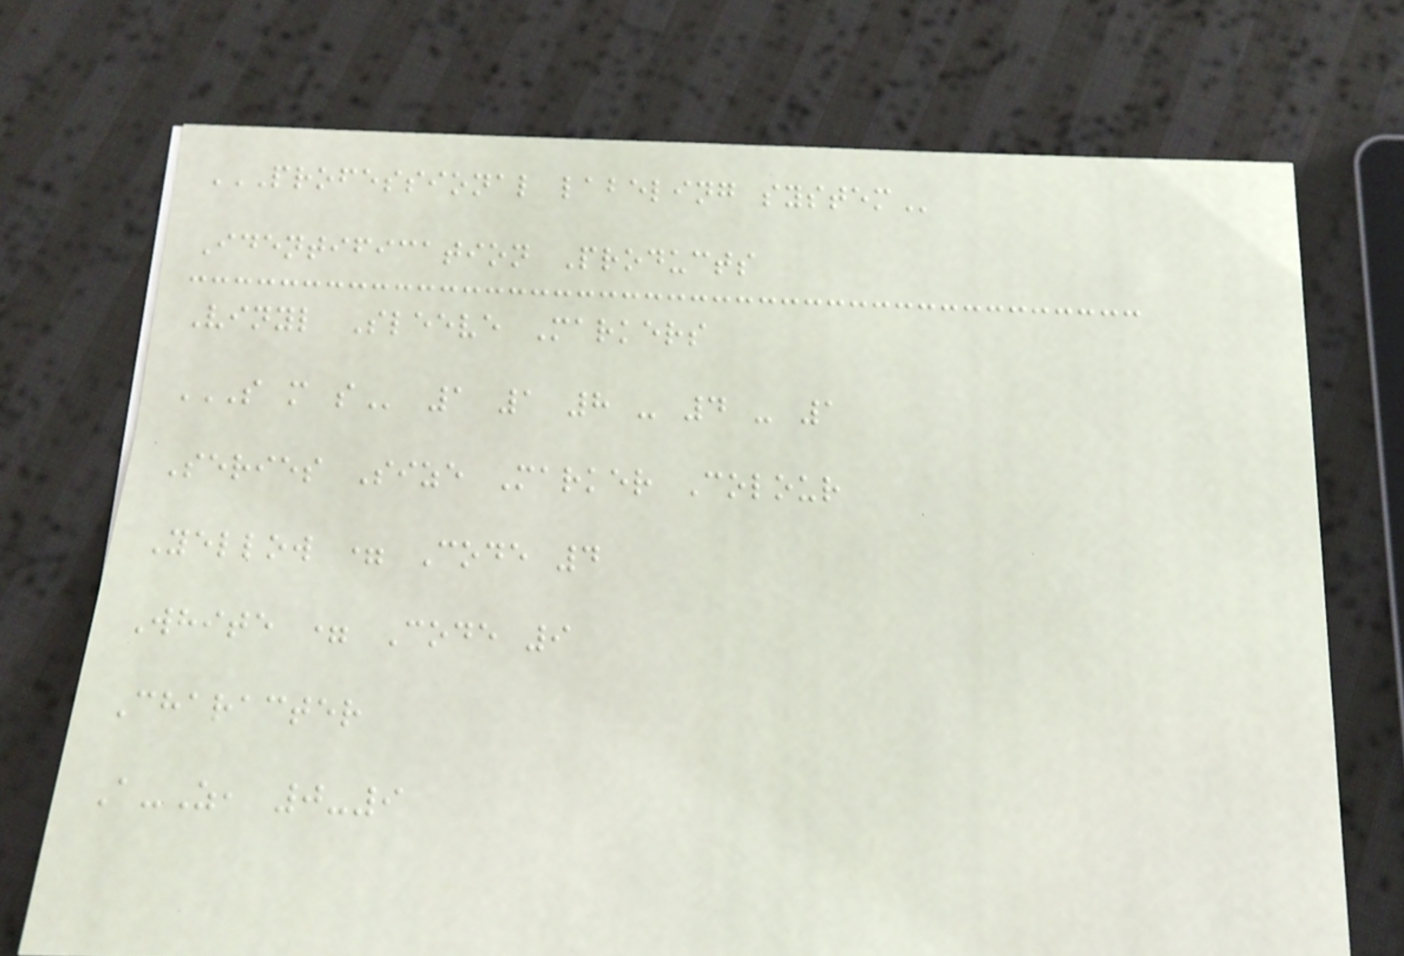PROFESSIONAL LABELING SYSTEM
Identification Products
Vinyl Sleeve Markers
S M S 1 1 8 - 4 - 1
Series Size Marker Colour
Yellow = Code 4
White = Code 9
Character
A-Z, 0-9
